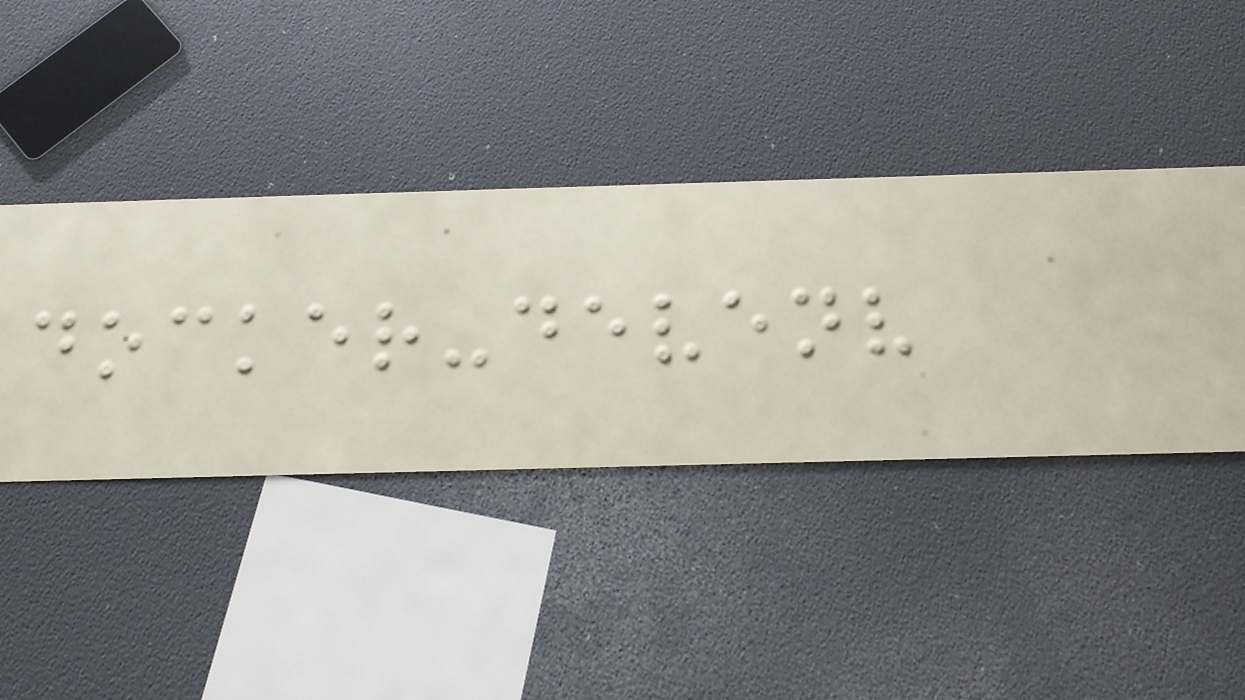docker-devenv
